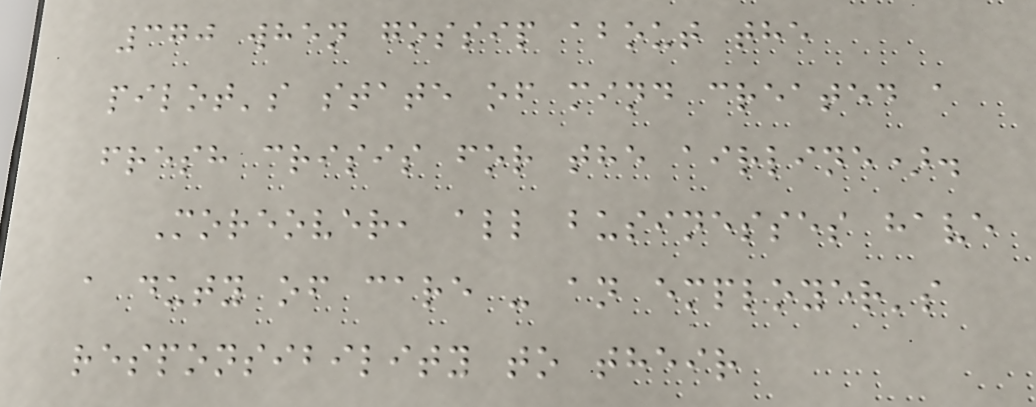370 when gossip about the
pilot's state of mind created a
fresh crisis for the airline).
Moreover, all businesses have
a duty of care - an employer's
responsibility to their
